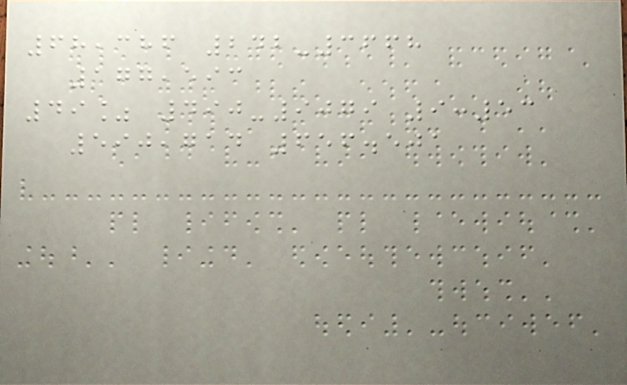68,386 242-3668
177,593
49% 490-9079 9:53
590,714 656.501
